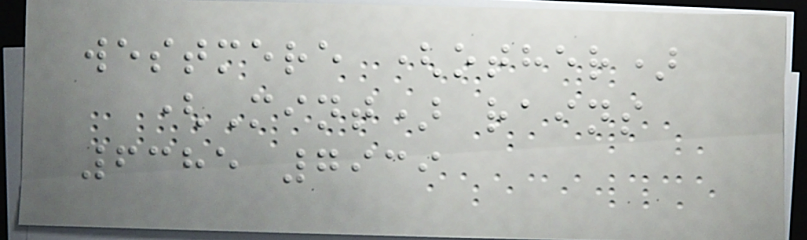westmere (other)
(Mint) rains
6385 7939
